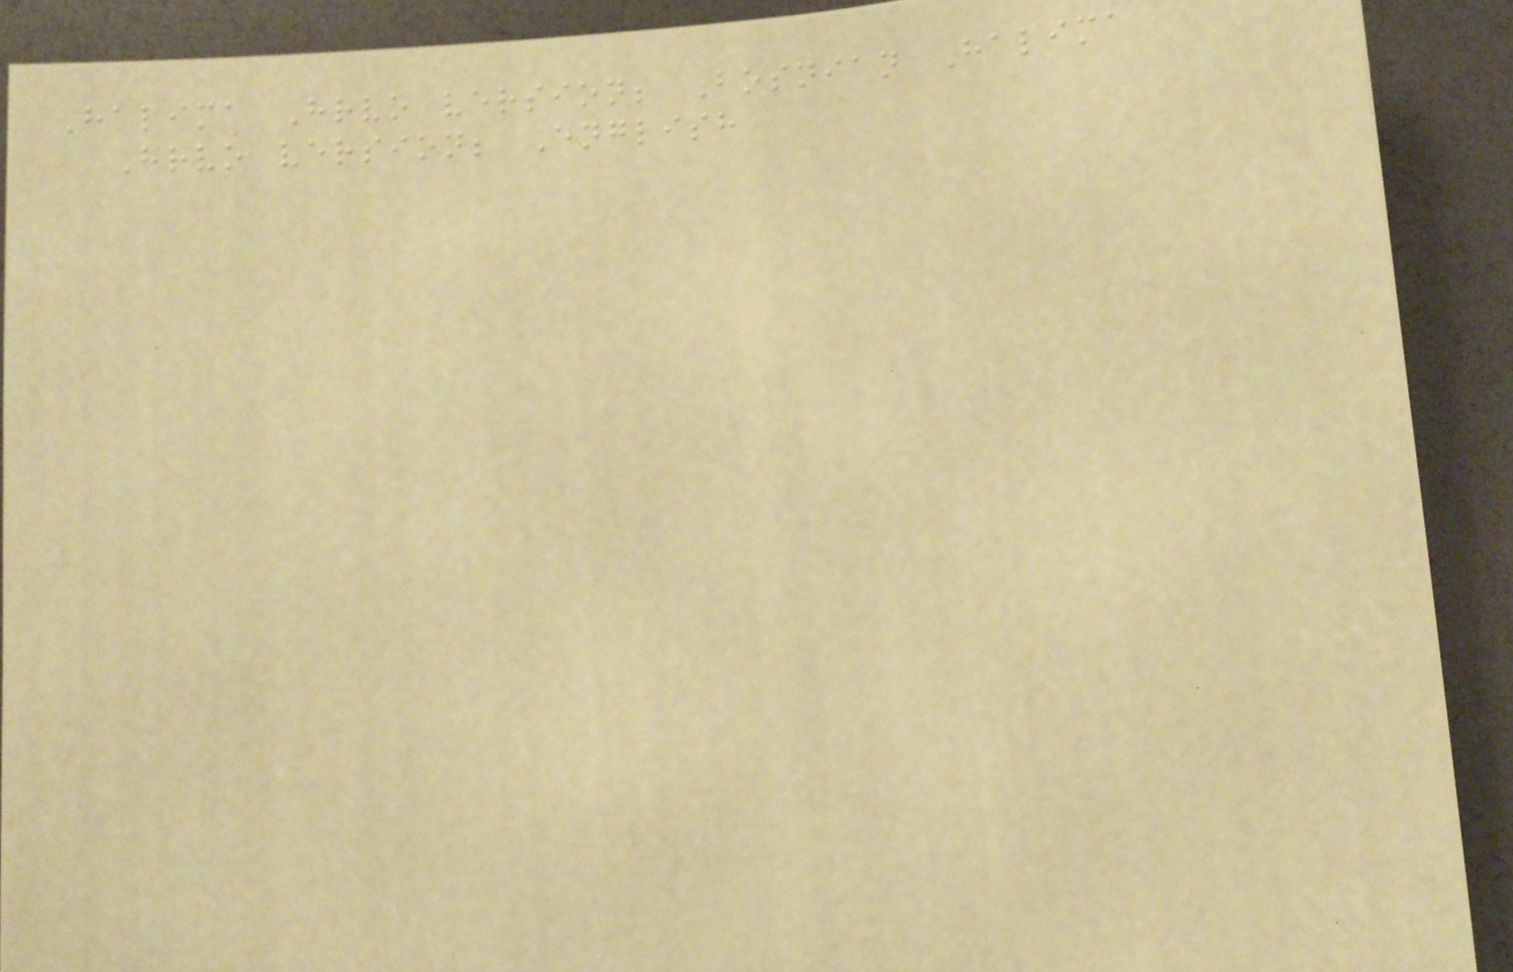Halima Hrvo version; Bosnian Halima
Hrvo version; English
